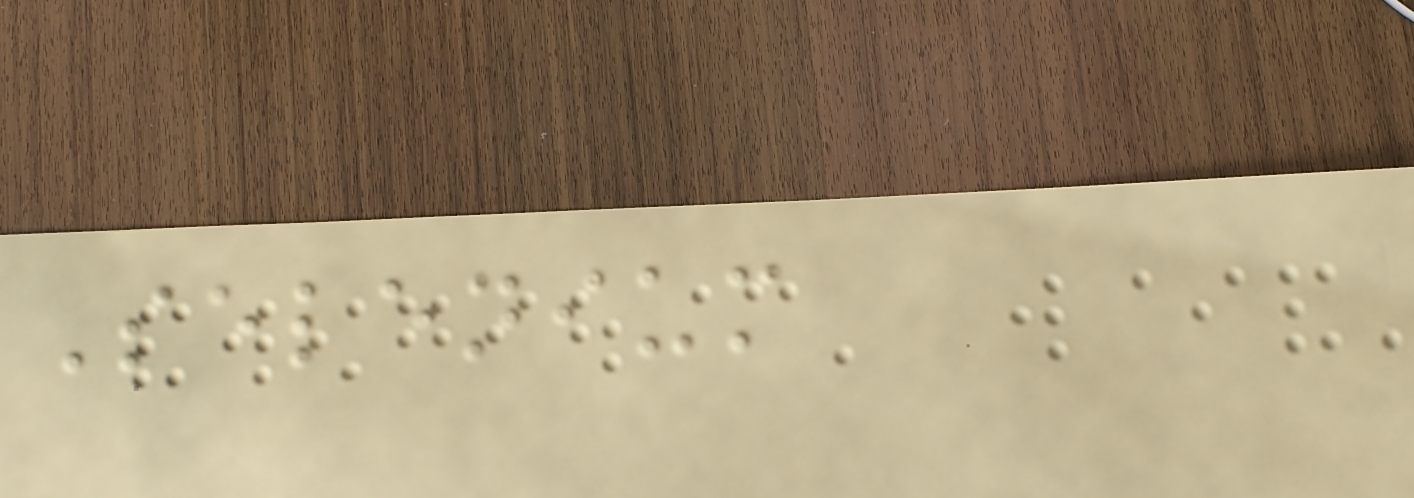Selenium
